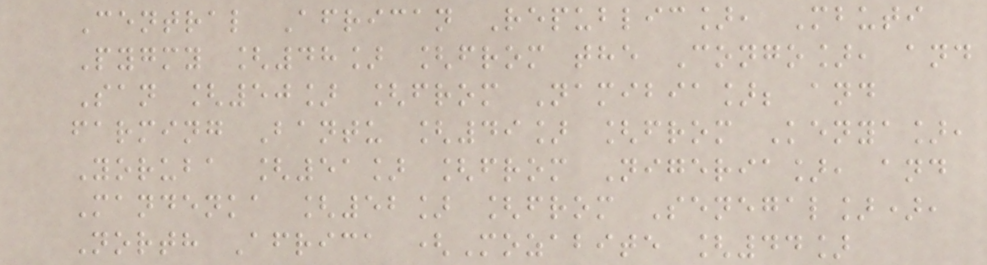Central African Republic], Mbuti
Pygmy [48] [from the Congo], and
San [50] [from Namibia]; and
farming Bantu [49] [from Kenya],
Yoruba [51] [from Nigeria], and
Mandenka [52] [from Senegal]),
North Africa (Mozabite [44]
